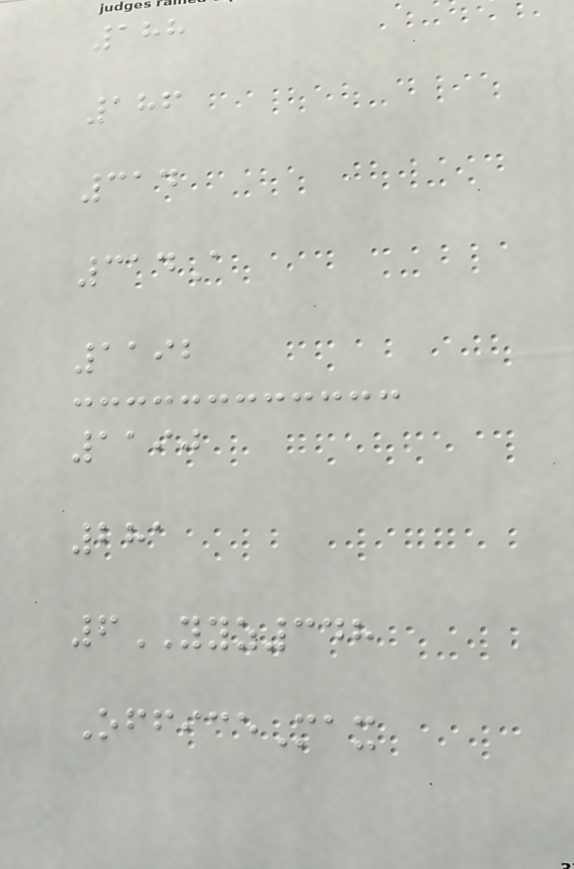188
186
314
314A
1192
1190
281
6YYZ348
OfficeMax
